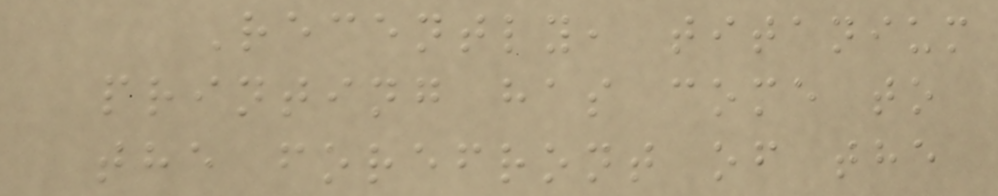Recently, titanium
printing has come to
the forefront of the
